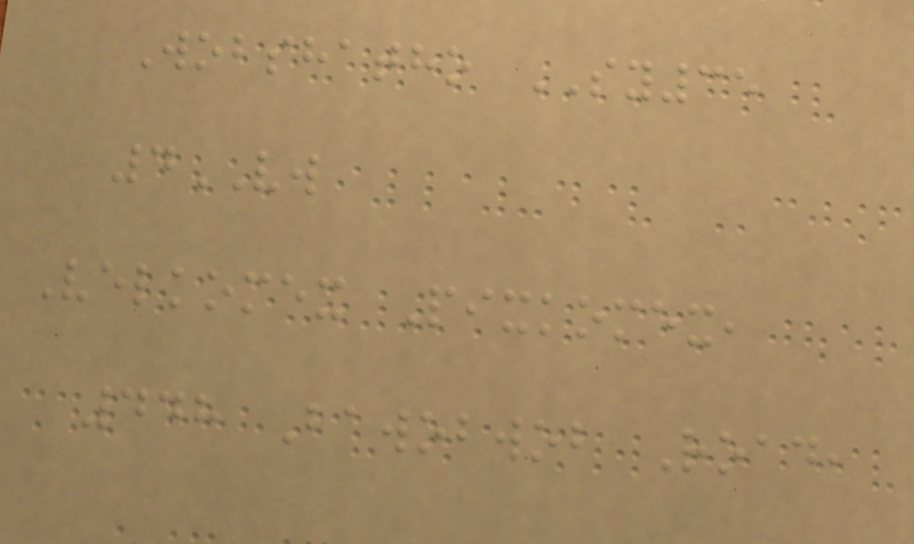Wobshatho SY35
4VW
Velkomex Pixkomex,
448 Bawobwob Road,
